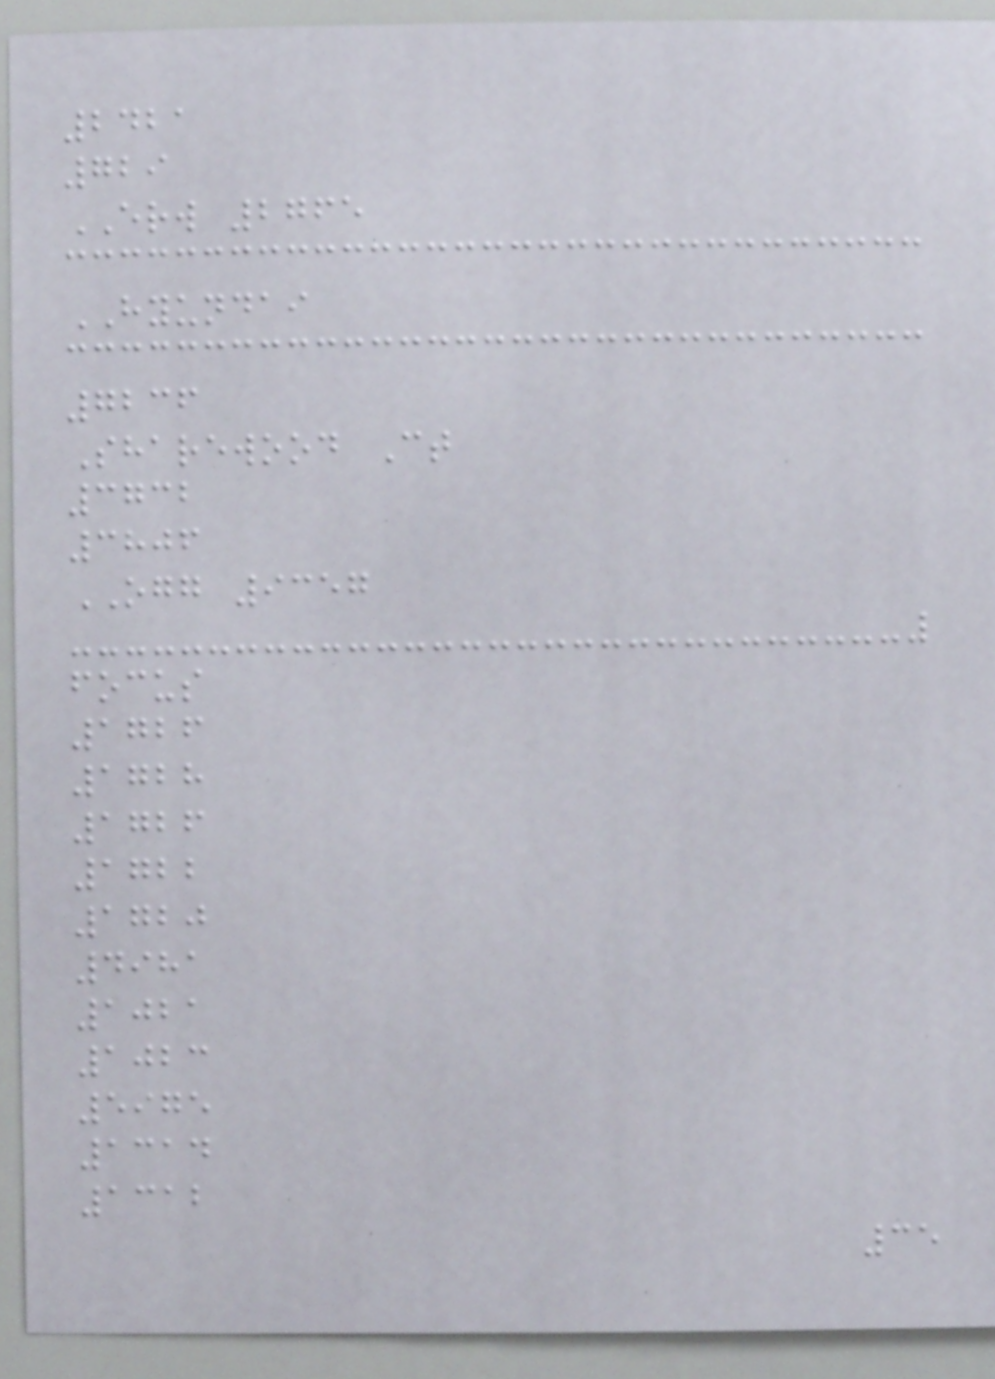2421
729
ERW 2765
HYUNDAI
7236
Sharewood Ct
3732
3806
OGG 9357
focus
1726
1728
1726
1722
1720
4981
1021
1023
5975
1314
1312
35
